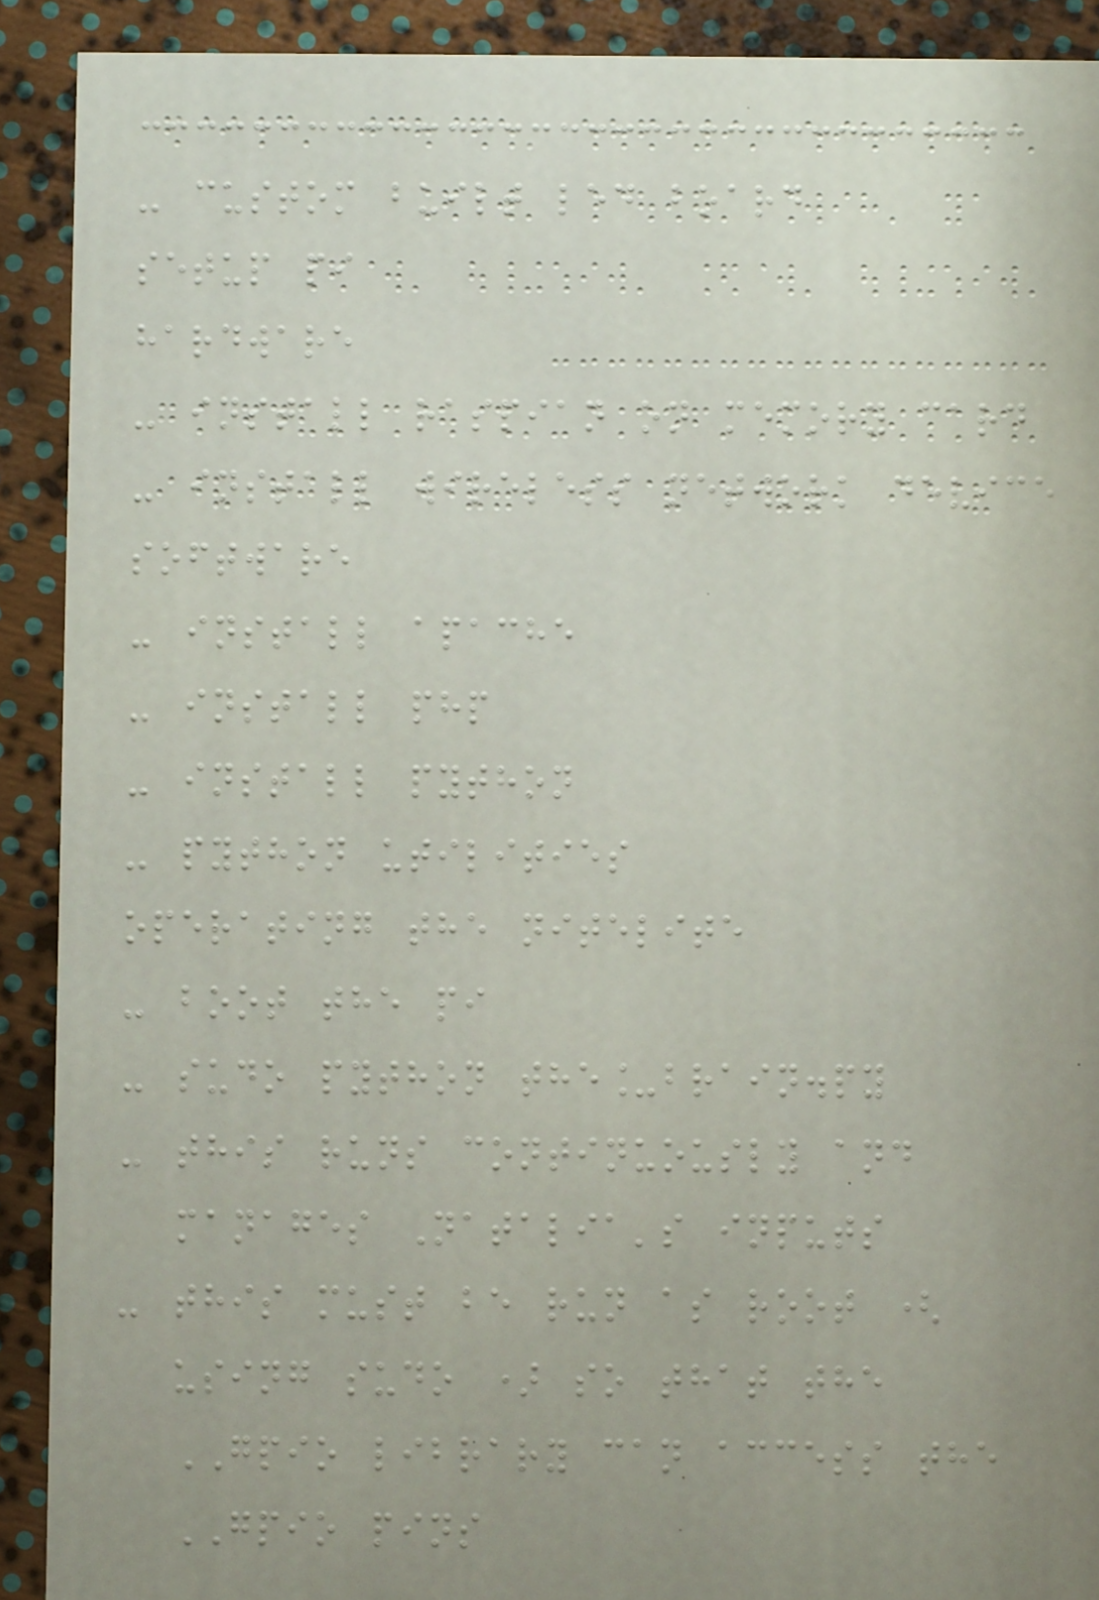- custom built led board
setup pi
hardware
- install raspian on memory card
- install wireless network device
software
- install apache
- install php
- install python
- python utilities
operating the nitelite
- boot the pi
- sudo python the_brain.py
- this runs continuously and
manages Natalia's inputs
- this must be run as root (
using sudo ) so that the
GPIO library can access the
GPIO pins
